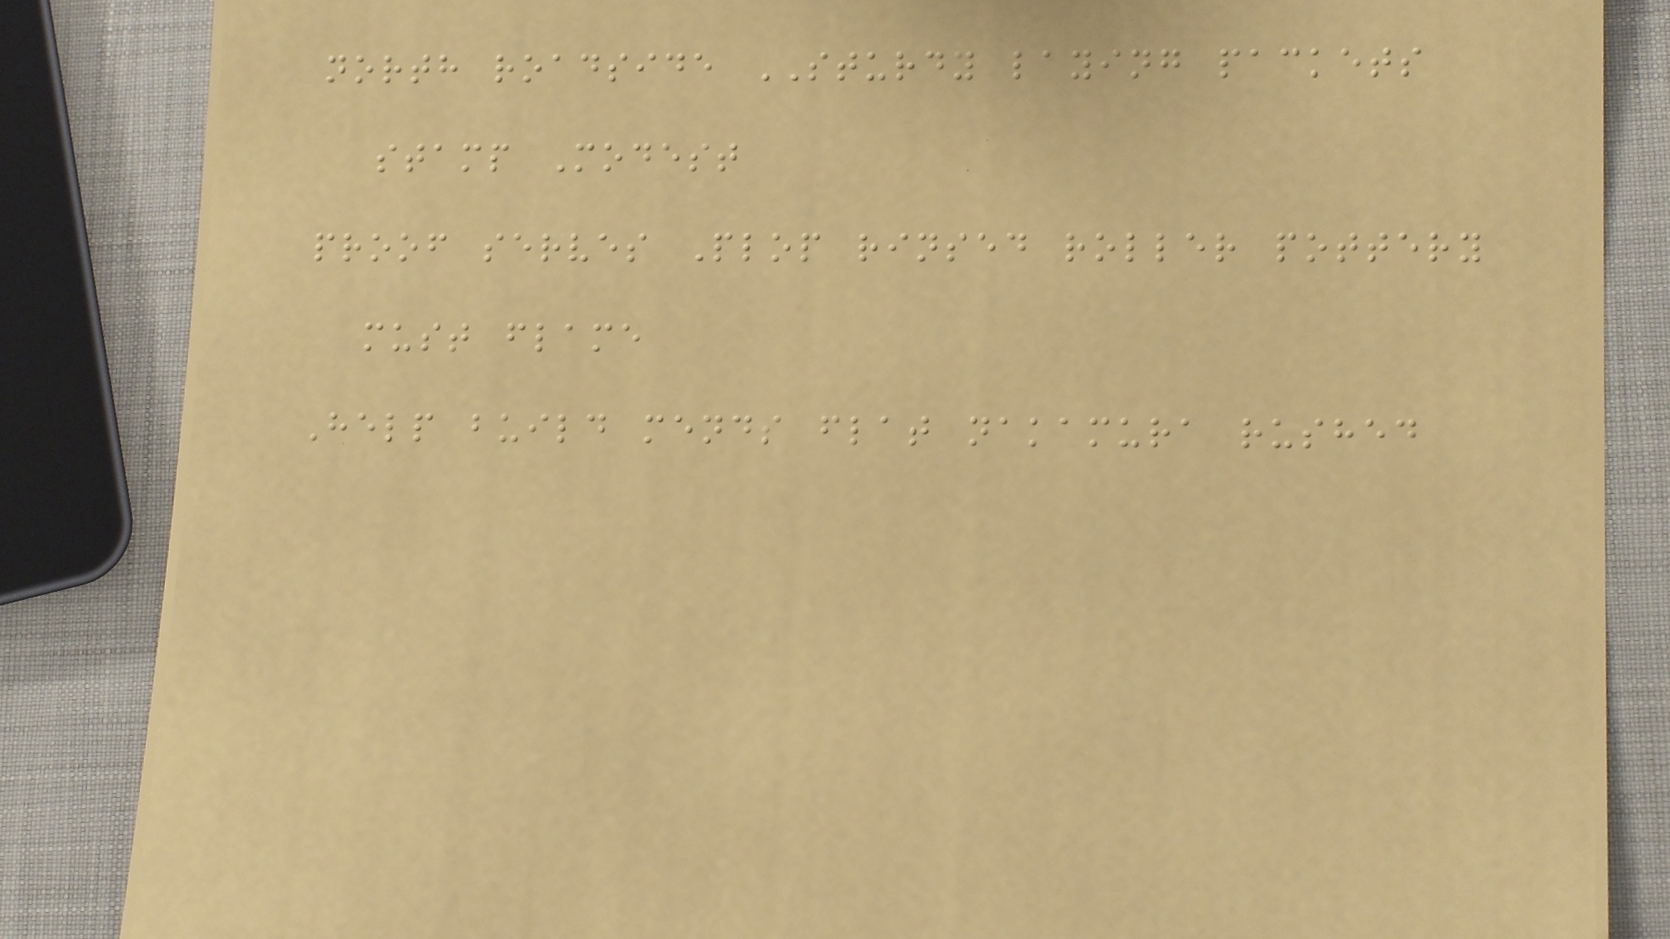north roadside STURDY laying packets
stamp Modest
proof serves Plop rinsed roller pottery
must flame
Help build mends flat nakamura rushed
